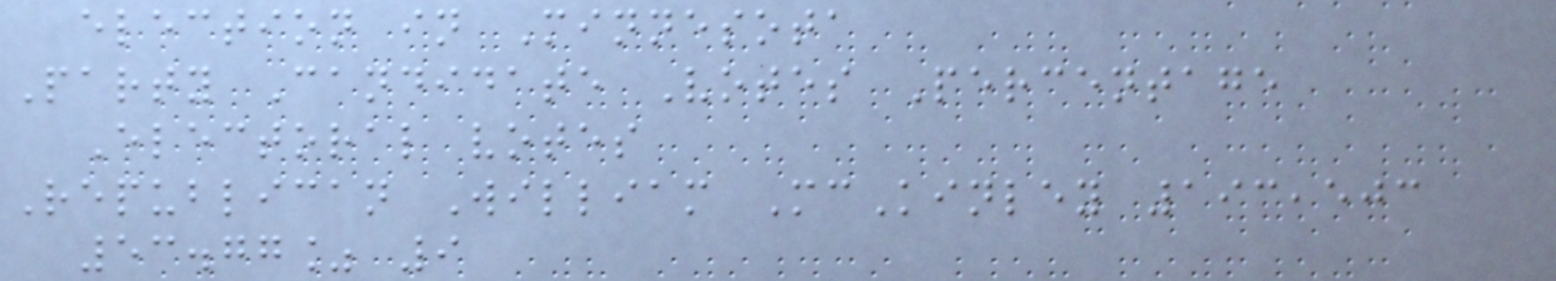election in Minnesota
Party Candidate Votes Percentage
Electoral votes
Republican William McKinley 193,503
53.77% 9
